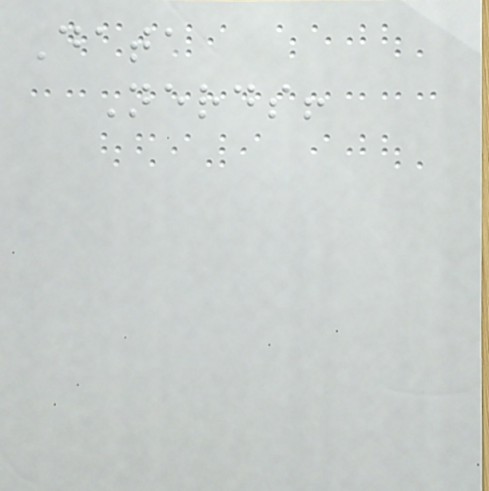Data
Nerds!
